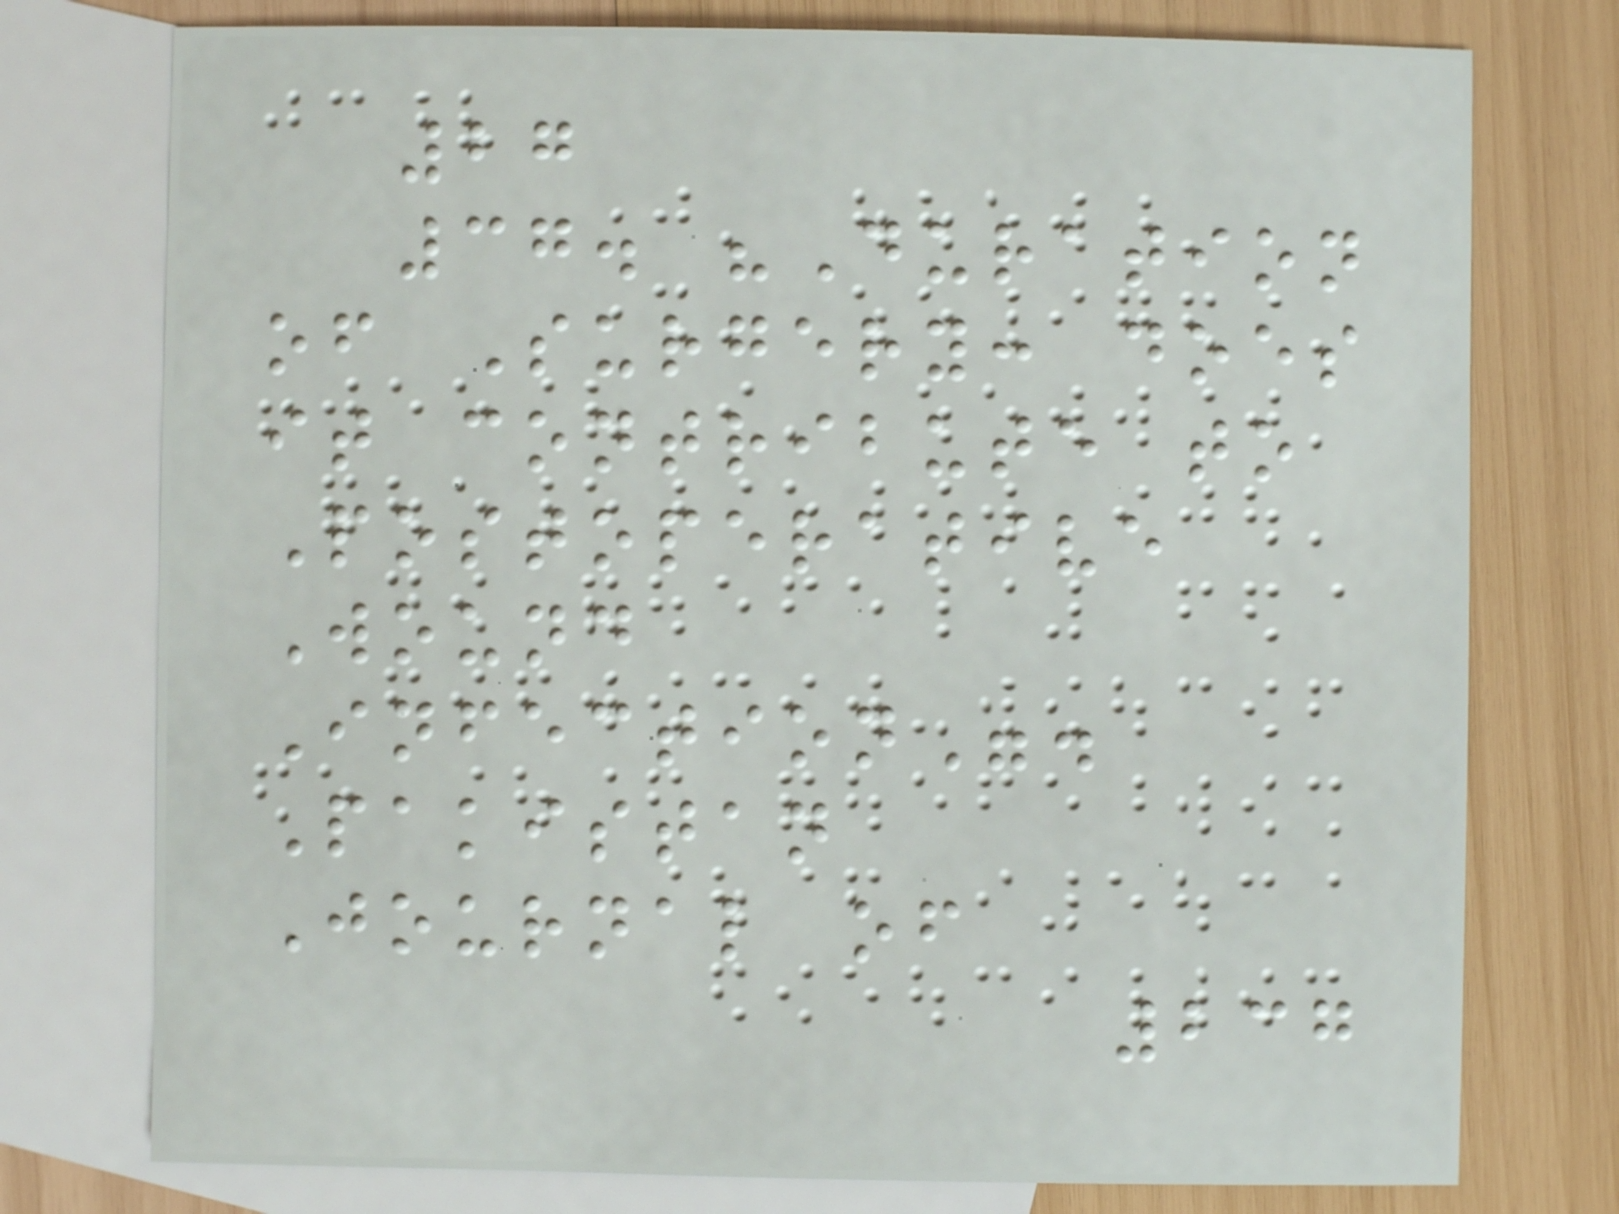27
37. "Duration
of Surgery: does
it contribute to
Postoperative
Wound
Infection".
Pakistan
Journal of
237
